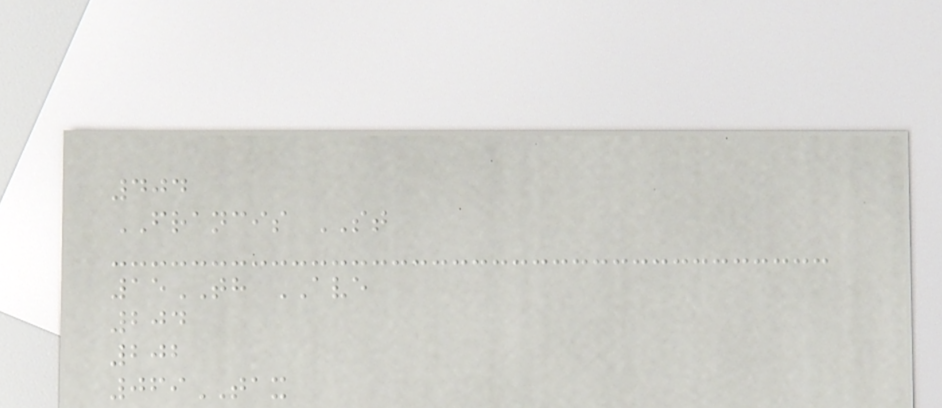404
FRANCIS ST
15TH AVE
204
202
069TAX
